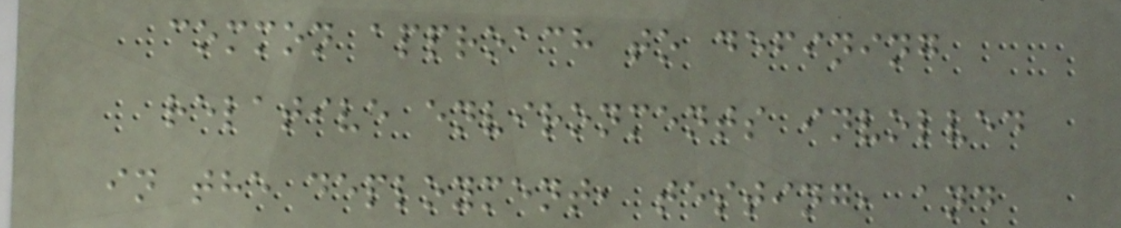common approach to defining
relative environments involved
in the deployment, testing, and
